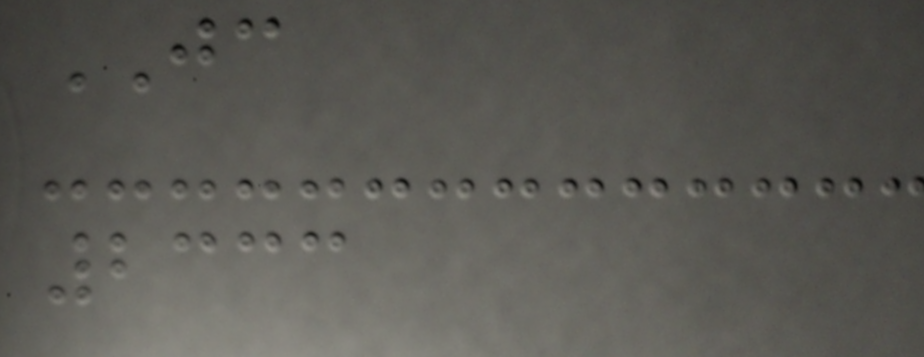JC
2333
